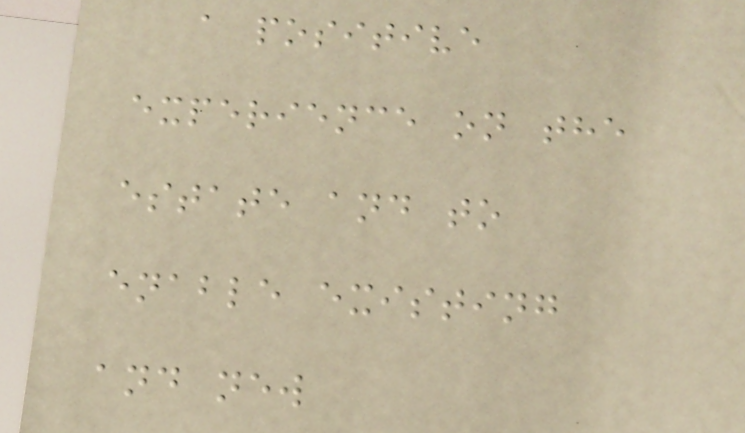a positive
experience on the
estate and to
enable existing
and new
